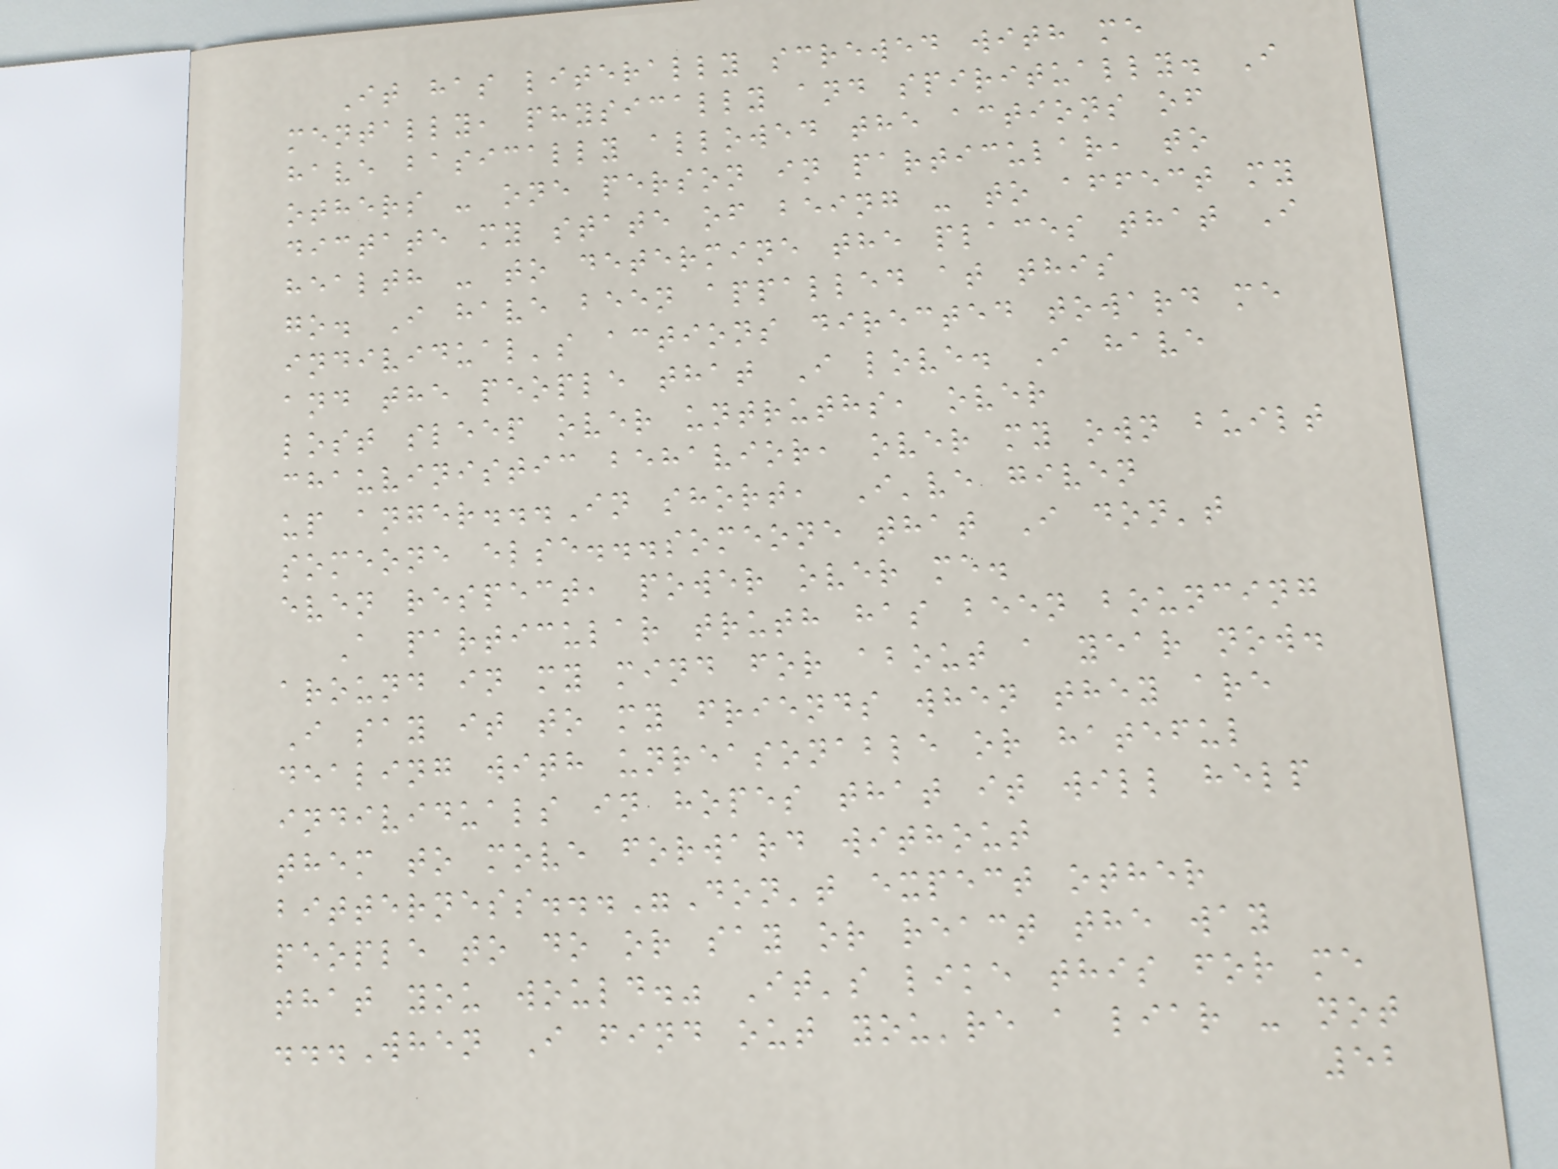It has literally screwed with me
mentally, physically and spiritually. I
have basically allowed the actions of
others - one person in particular, to
dictate my state of being - to affect my
health - to determine the places that I
go. I have been appalled at this
individual's actions directed toward me
and the people that I love. I have
lost sleep over untruths, over
chauvinistic behavior, over my own built
up anger...In short, I've given
someone else...someone that I don't
even respect, power over me.
A particular truth has been bouncing
around in my mind for about a year now.
I say it to my friends when they are
dealing with unreasonable or hateful
individuals in hopes that it will help
them to move forward without
bitterness..."Don't expect other
people to do or say or react the way
that you would." It's like this for me
...When I find out you're a liar - not
52
